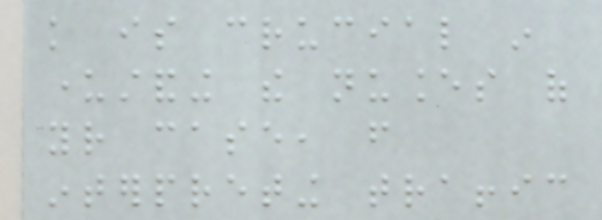knowledge is crucial in
understanding the nuances of
your case, from
interpreting traffic
